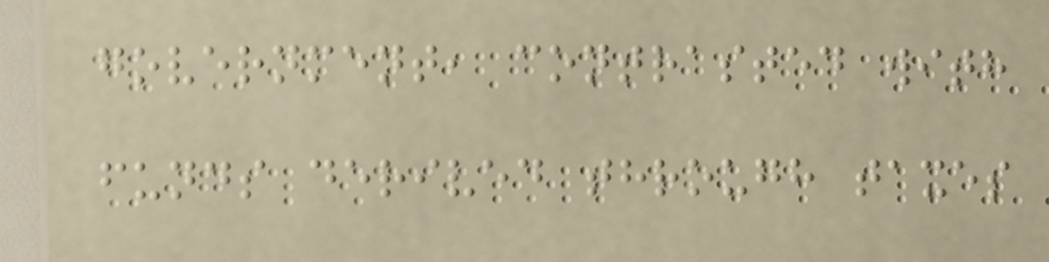government, contrasted with
funds derived through taxes
